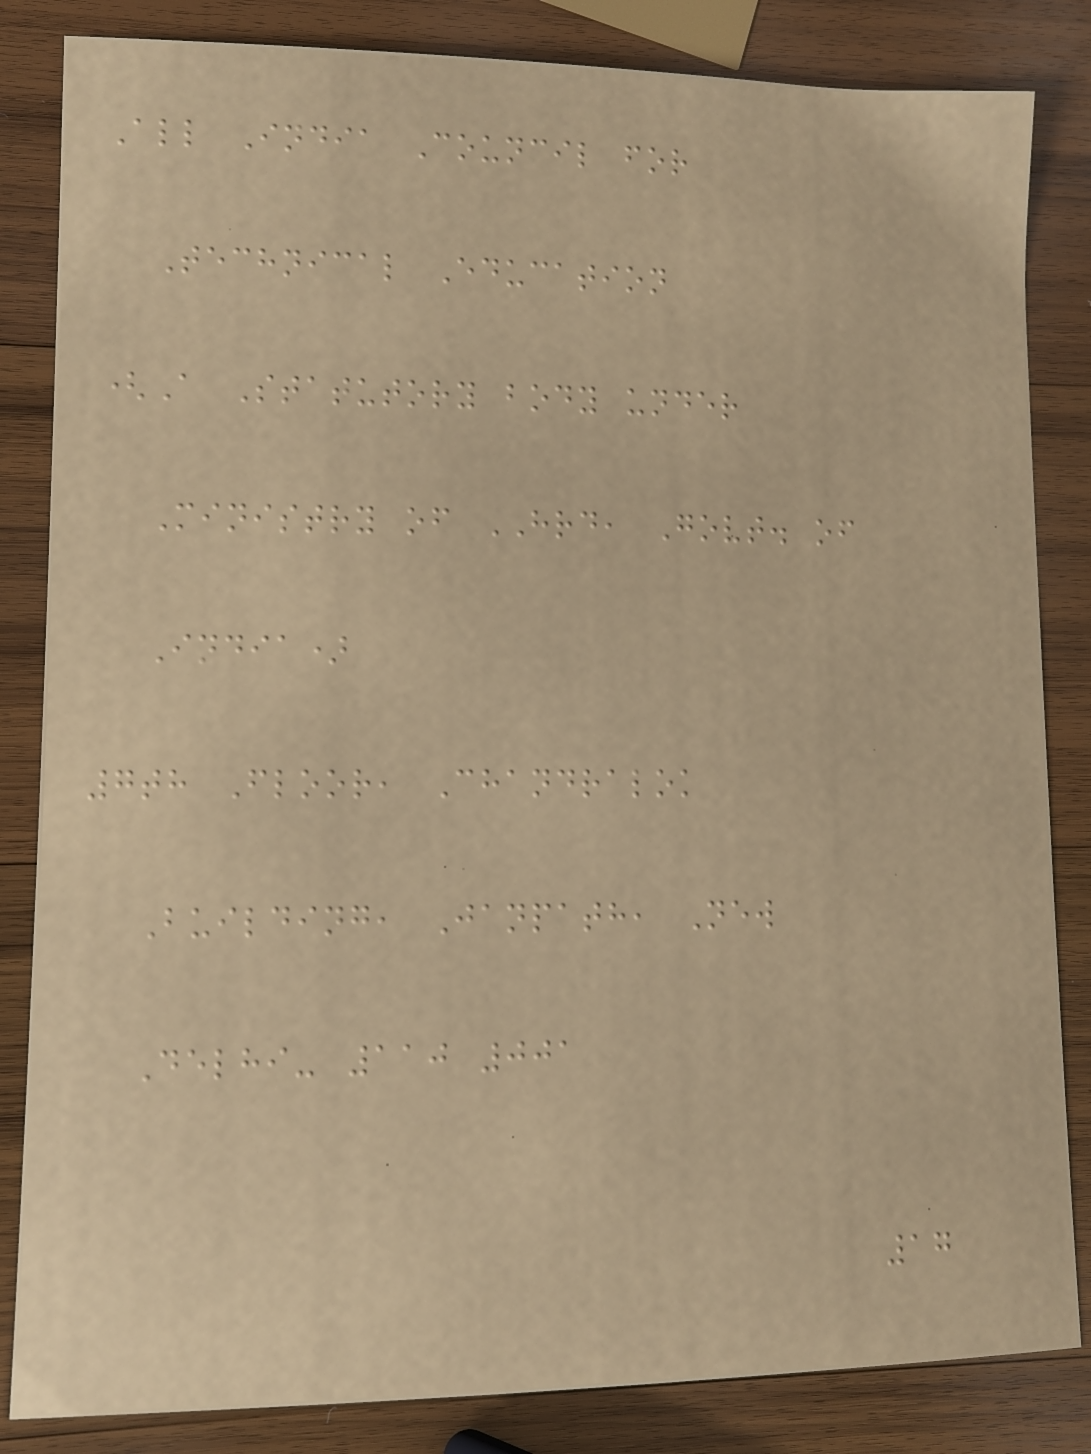All India Council for
Technical Education
(A Statutory body under
Ministry of HRD, Govt. of
India)
7th Floor, Chandralok
Building, Janpath, New
Delhi- 110 001
17
